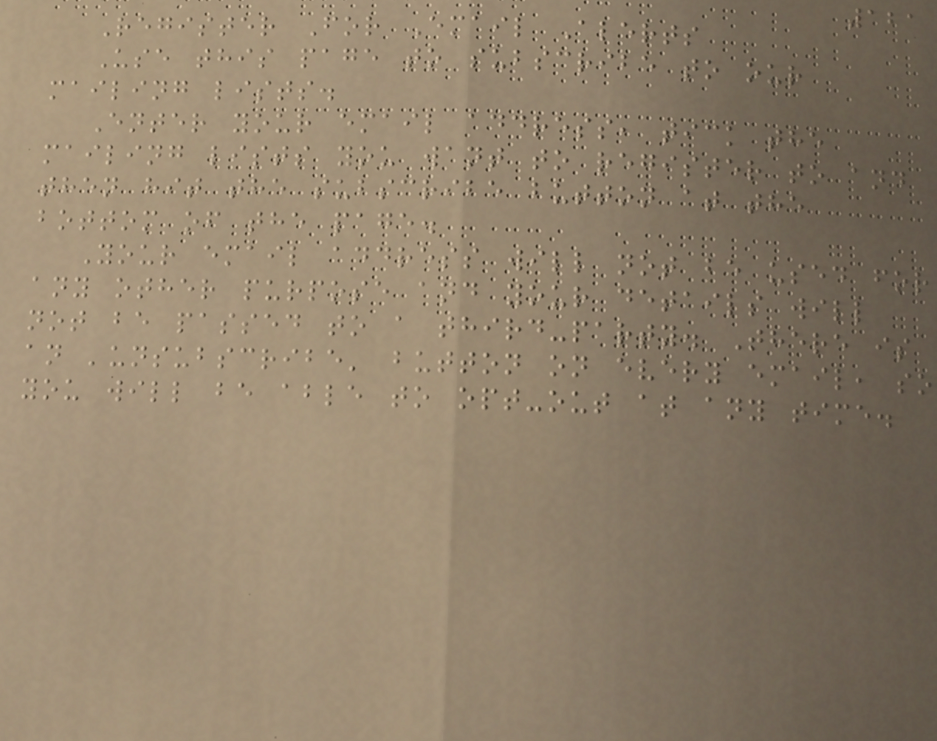121
Register For Email Alerts
Use this page to subscribe to our
mailing lists.
Enter your email address, tick the
mailing lists you want to register to and
then hit the subscribe button at the
bottom of the page.
Your email address will not be used for
any other purpose and your details will
not be passed to a third-party. There is
an 'unsubscribe' button on every email, so
you will be able to opt-out at any time.
